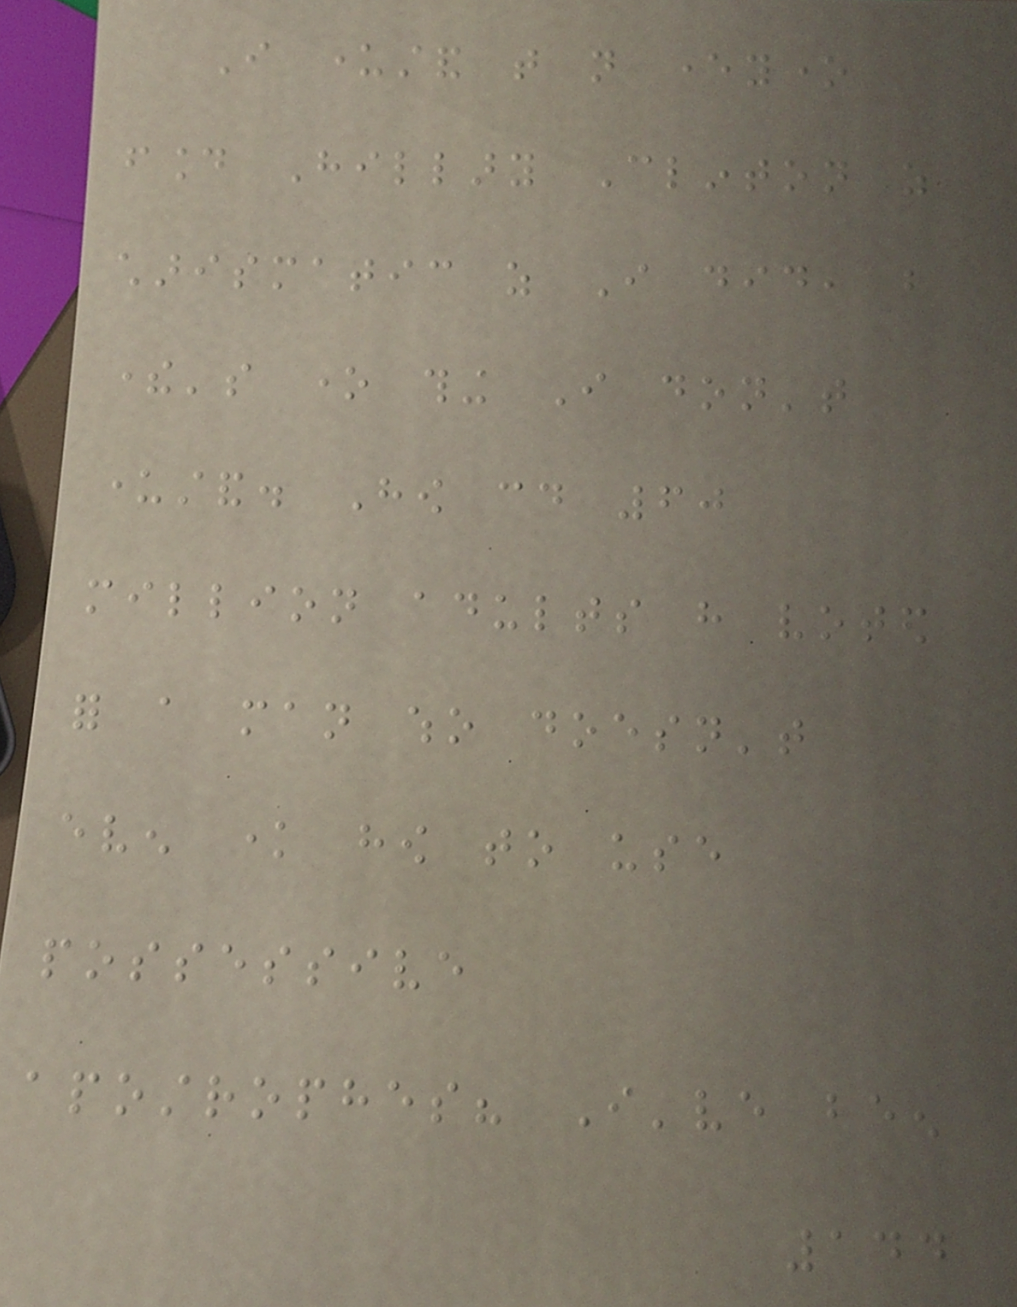I understand that not everyone
found Hillary Clinton as
charismatic as I did, but
there's one thing I don't
understand. How could 60
million adults have voted
for a man who doesn't
even know how to use
possessive
apostrophes? I've been
144
